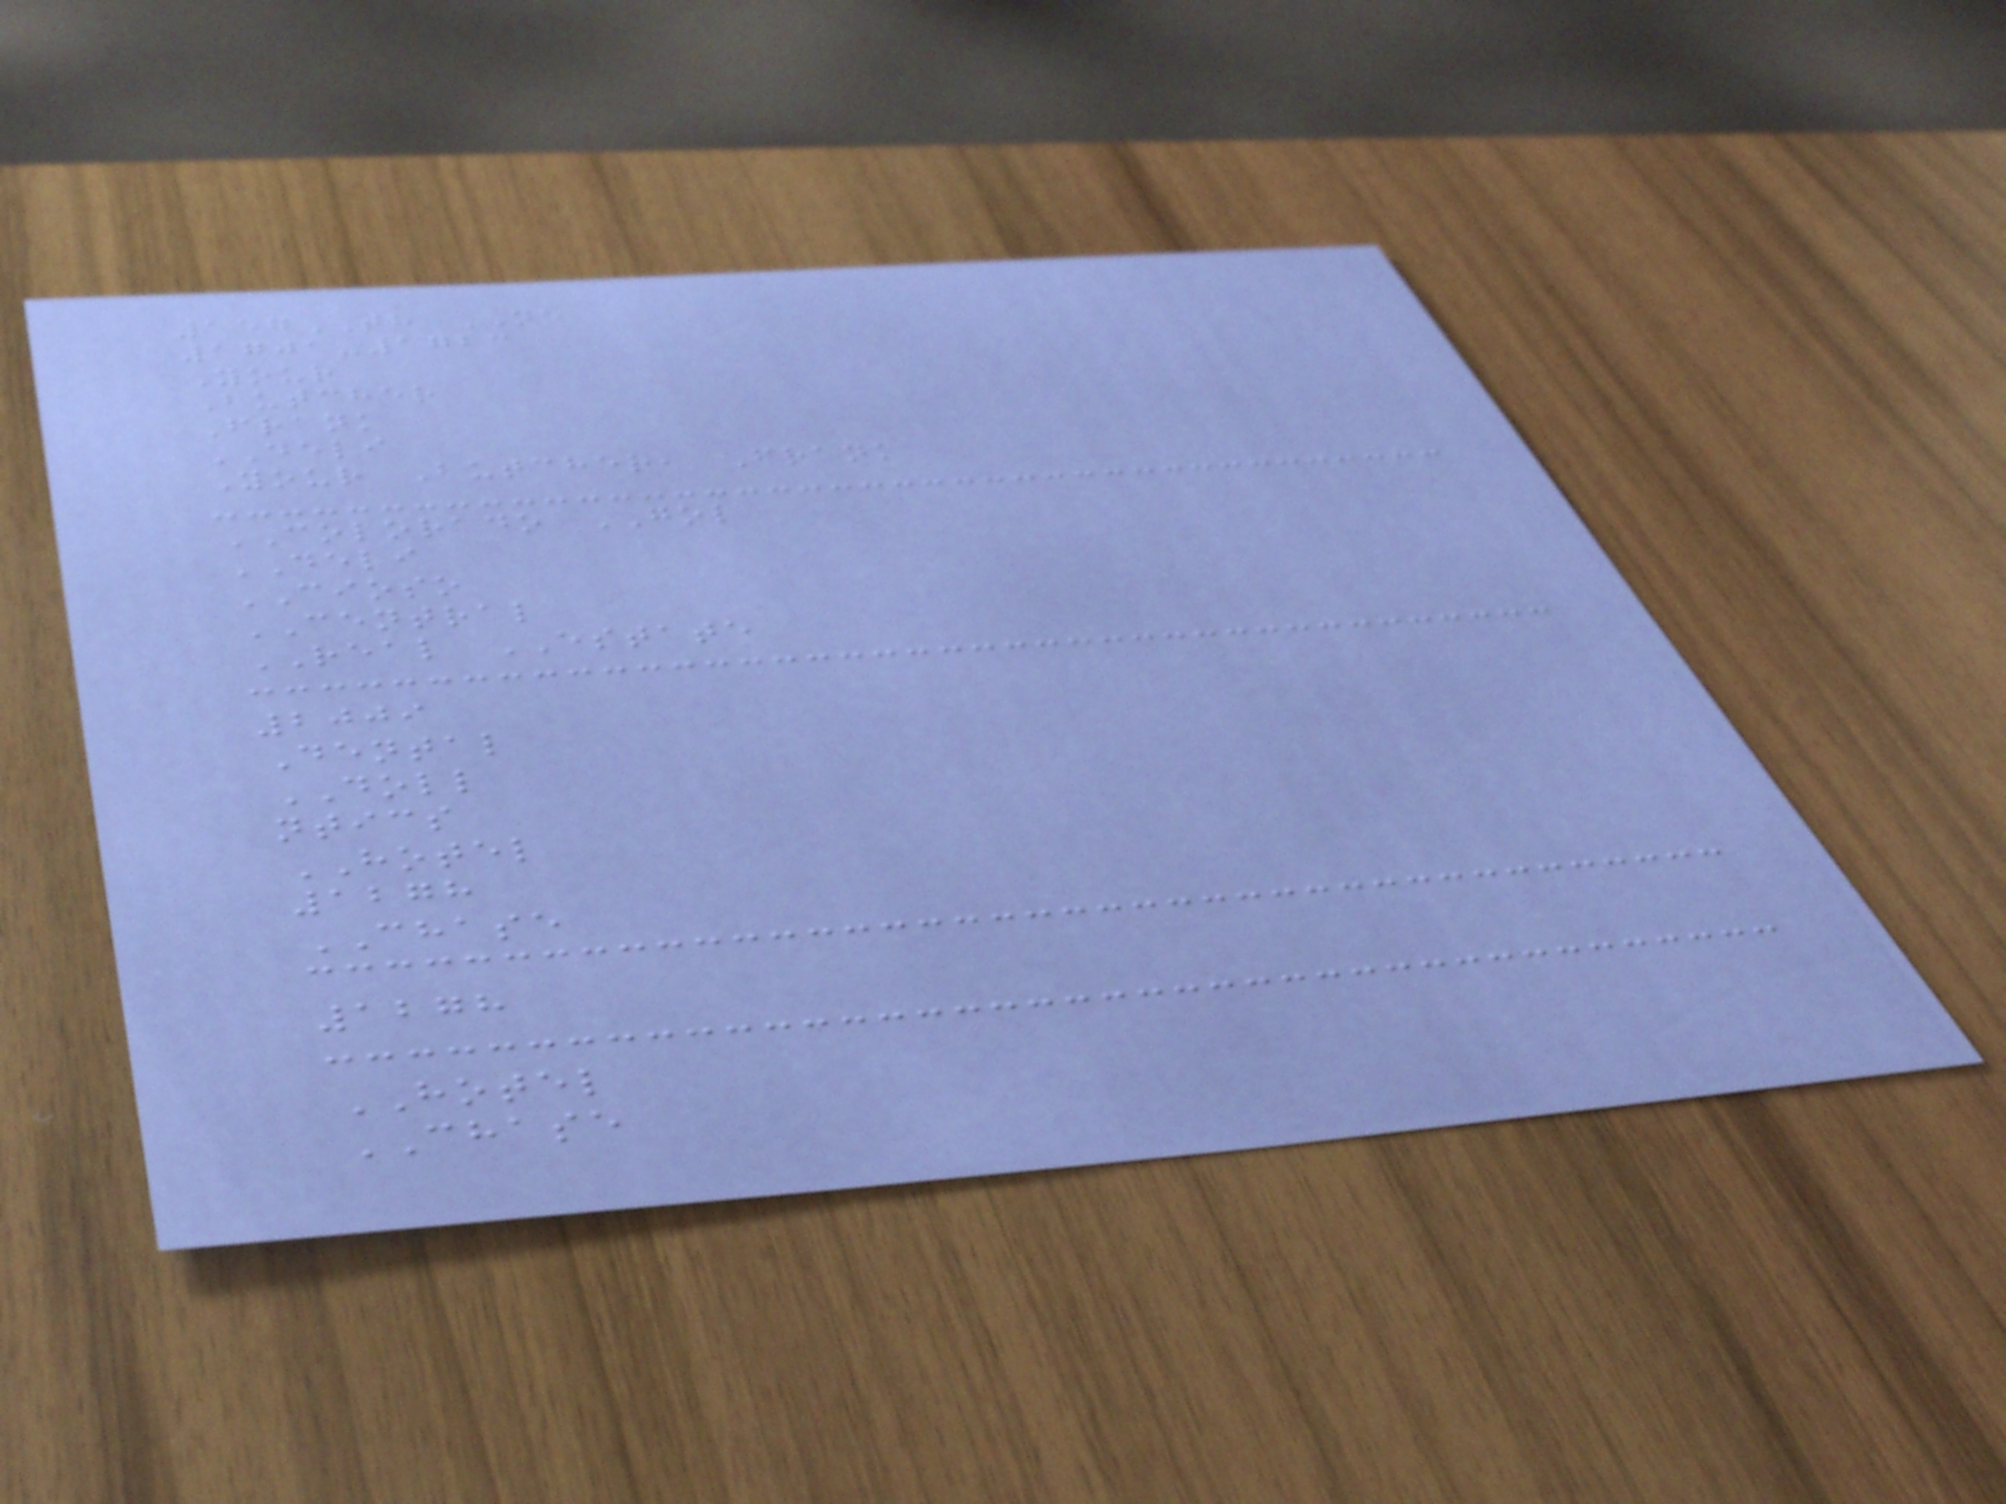157TH NE
1701-1723
Your
Butcher
Frank
DELI
Your Butcher, Frank
COLORADO GOL
DELI
CIOSO
CENTRAL
REAL ESTATE
2009
Dental
DOLL
ntics
HOTEL
1278
CHASE
1278
HOTEL
CHASE
